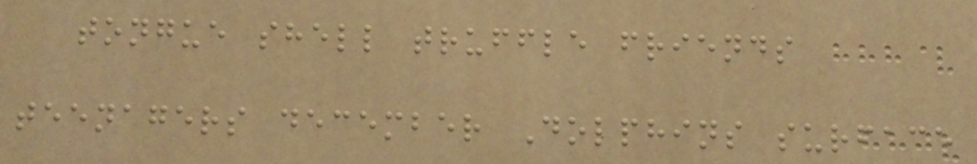tongue shell truffle friends
teenagers december Dolphins surface
